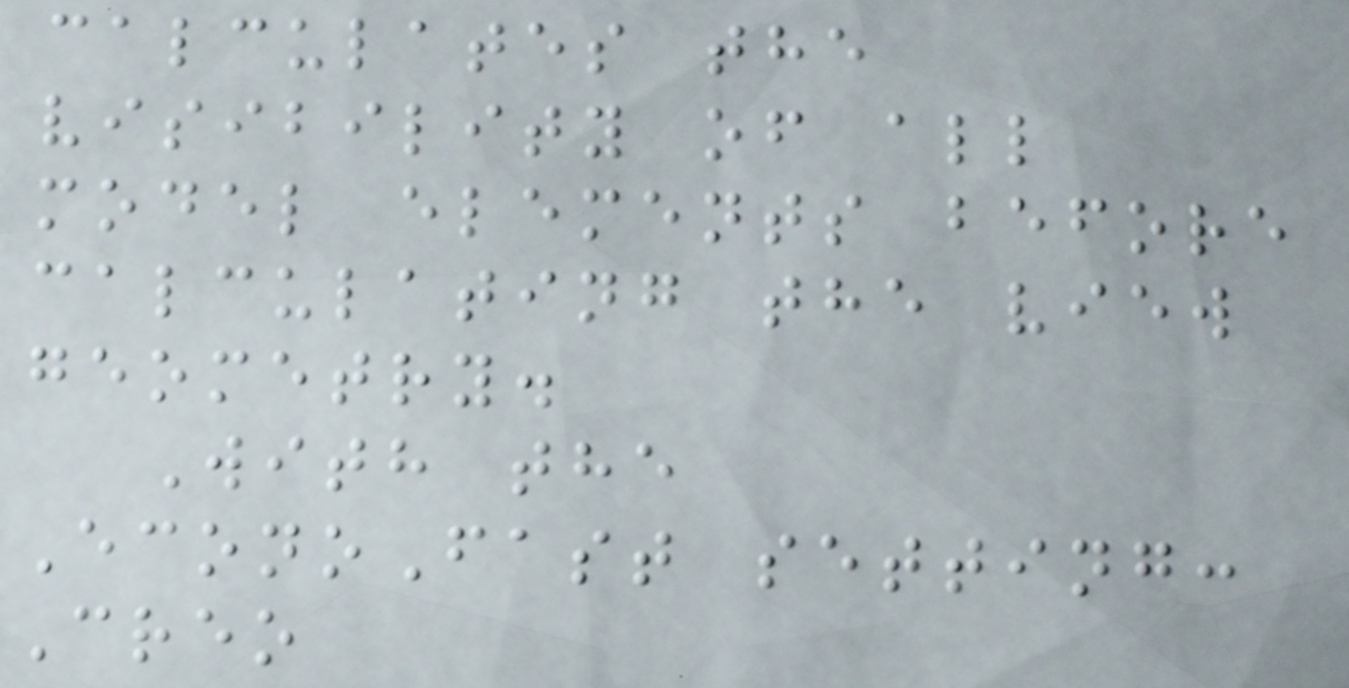calculates the
visibility of all
model elements before
calculating the view
geometry.
With the
EconoFast setting:
Creo
